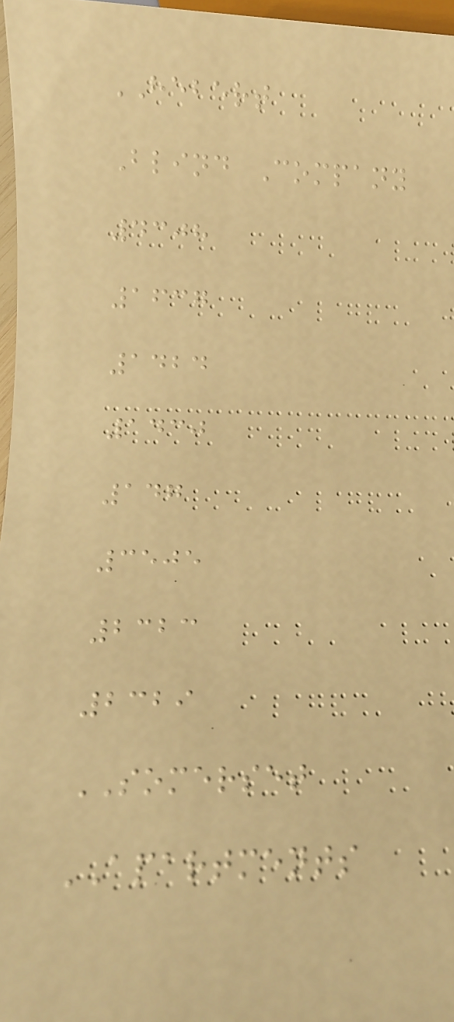HEBERT
Blind Company
4308
1637
1424
1430
147
3505
2323
2329
SOMERSET
APARTMENTS
